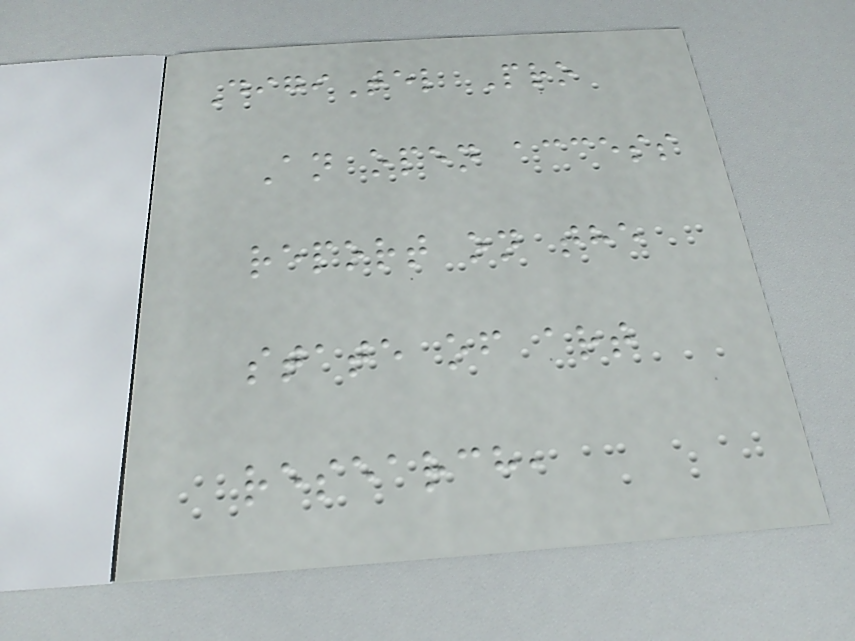DigiTel Pro
An open access
report on the
state of art
research,
